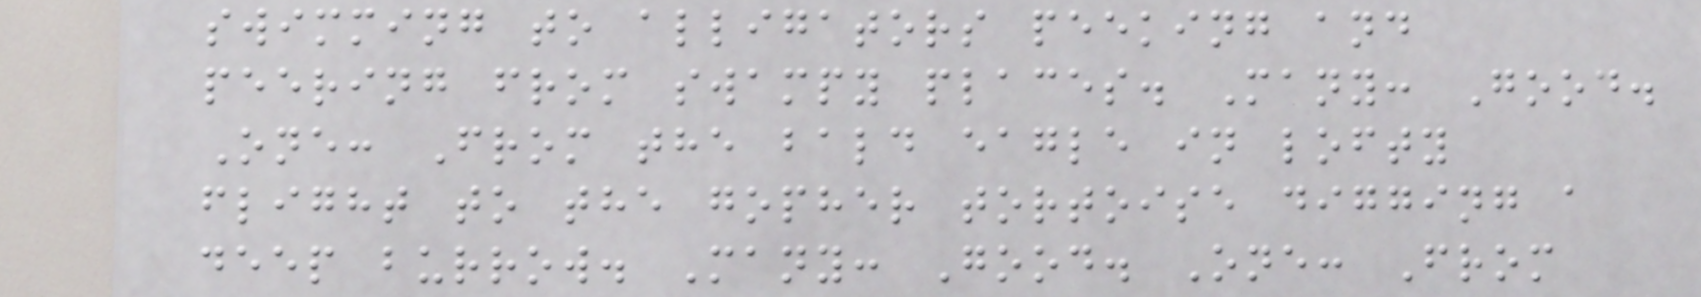swimming to alligators peeking and
peering from swampy places. Many: Good.
One: From the bald eagle in lofty
flight to the gopher tortoise digging a
deep burrow. Many: Good. One: From
